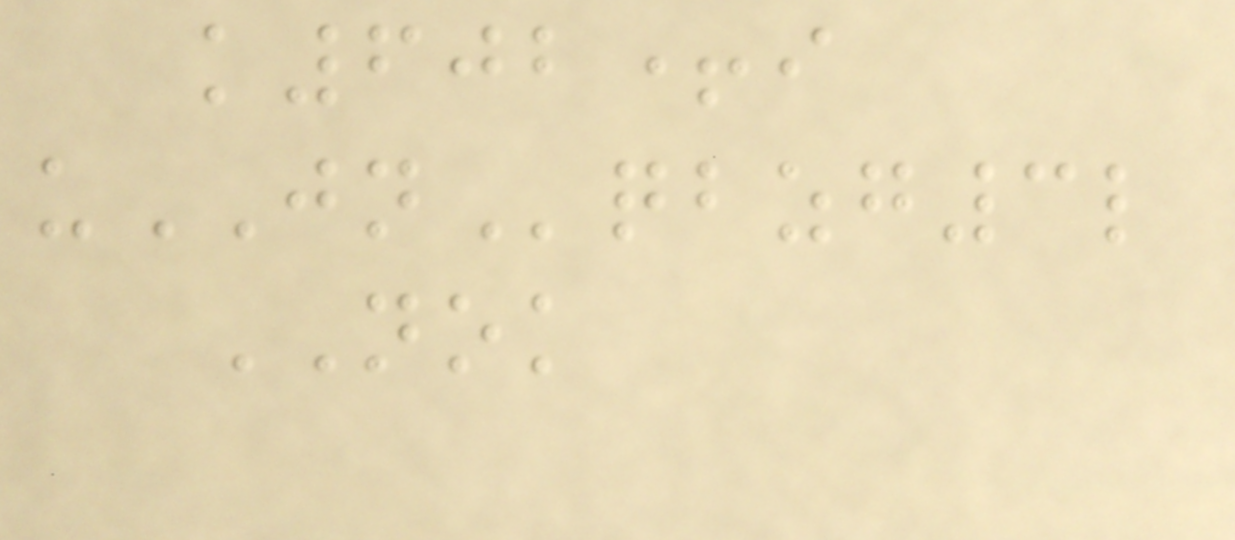k602+i
uJNqbzg3l
NOK
